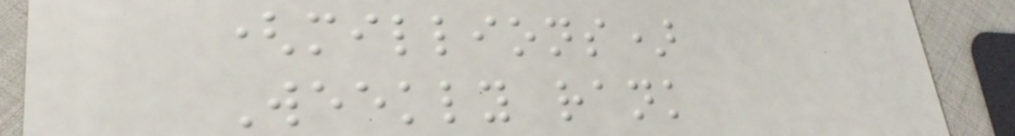(millions)
Weekly rank
